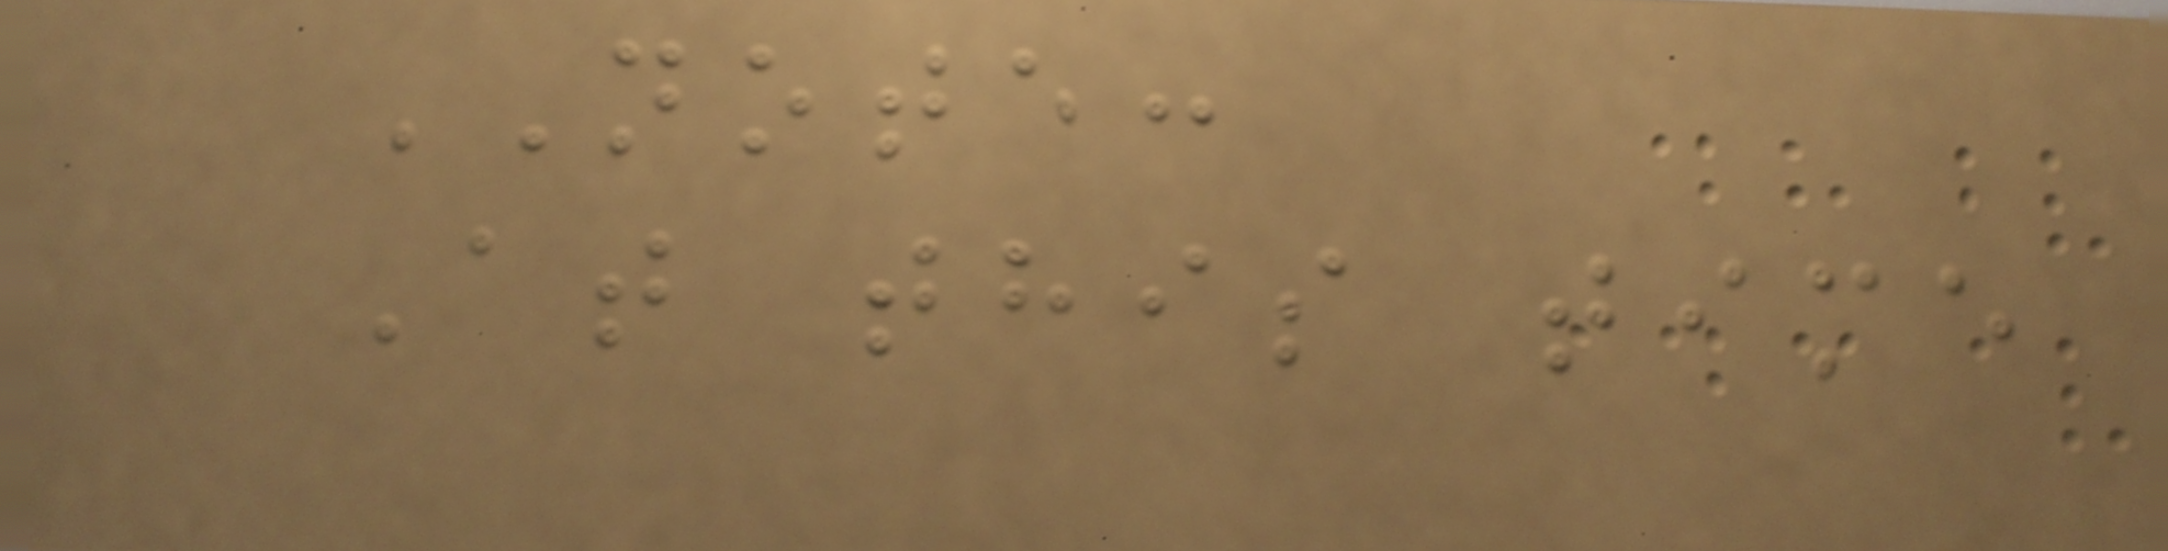NOTE:
At this time
